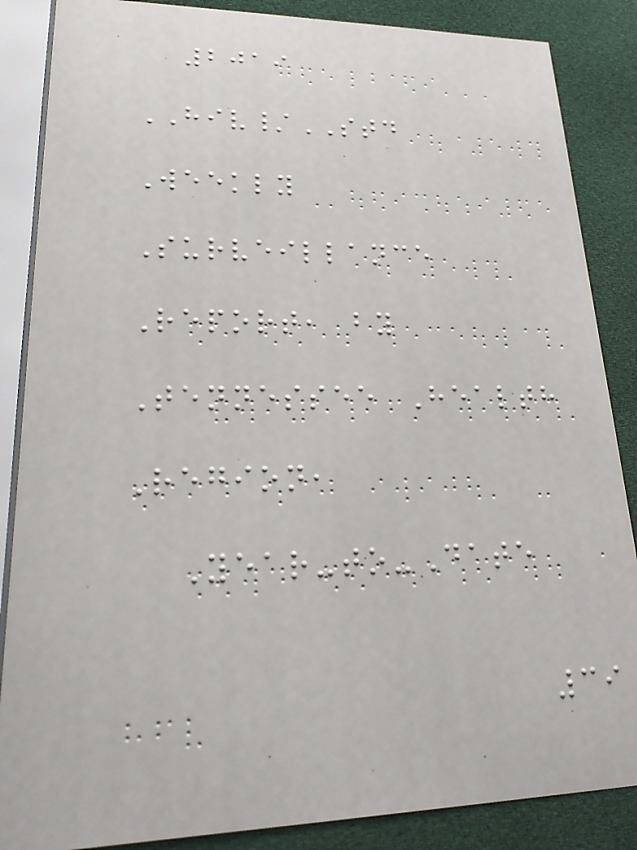2019
HIV/STD
Weekly
Surveillance
Report, by
Tennessee Health
Region,
Year-to-Date
39
